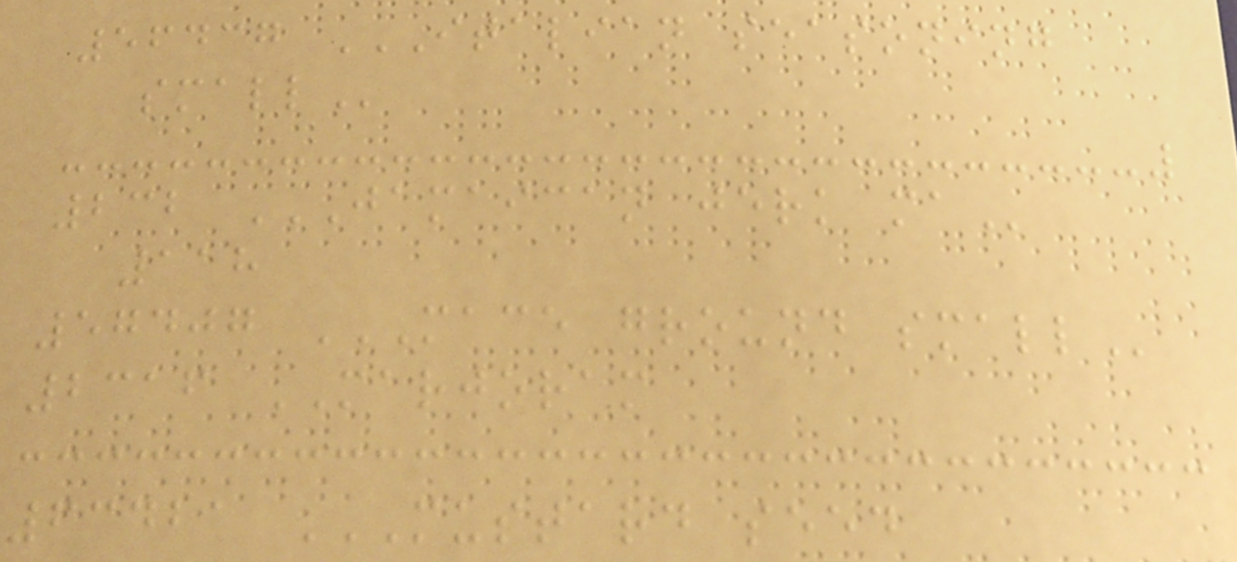56437 ITALIAN SEASONING
SMALL
232 JAMAICAN JERK MA
118
57407 MACE GROUND SMALL
2316 MARJORAM
63421 MUSTARD SEED
